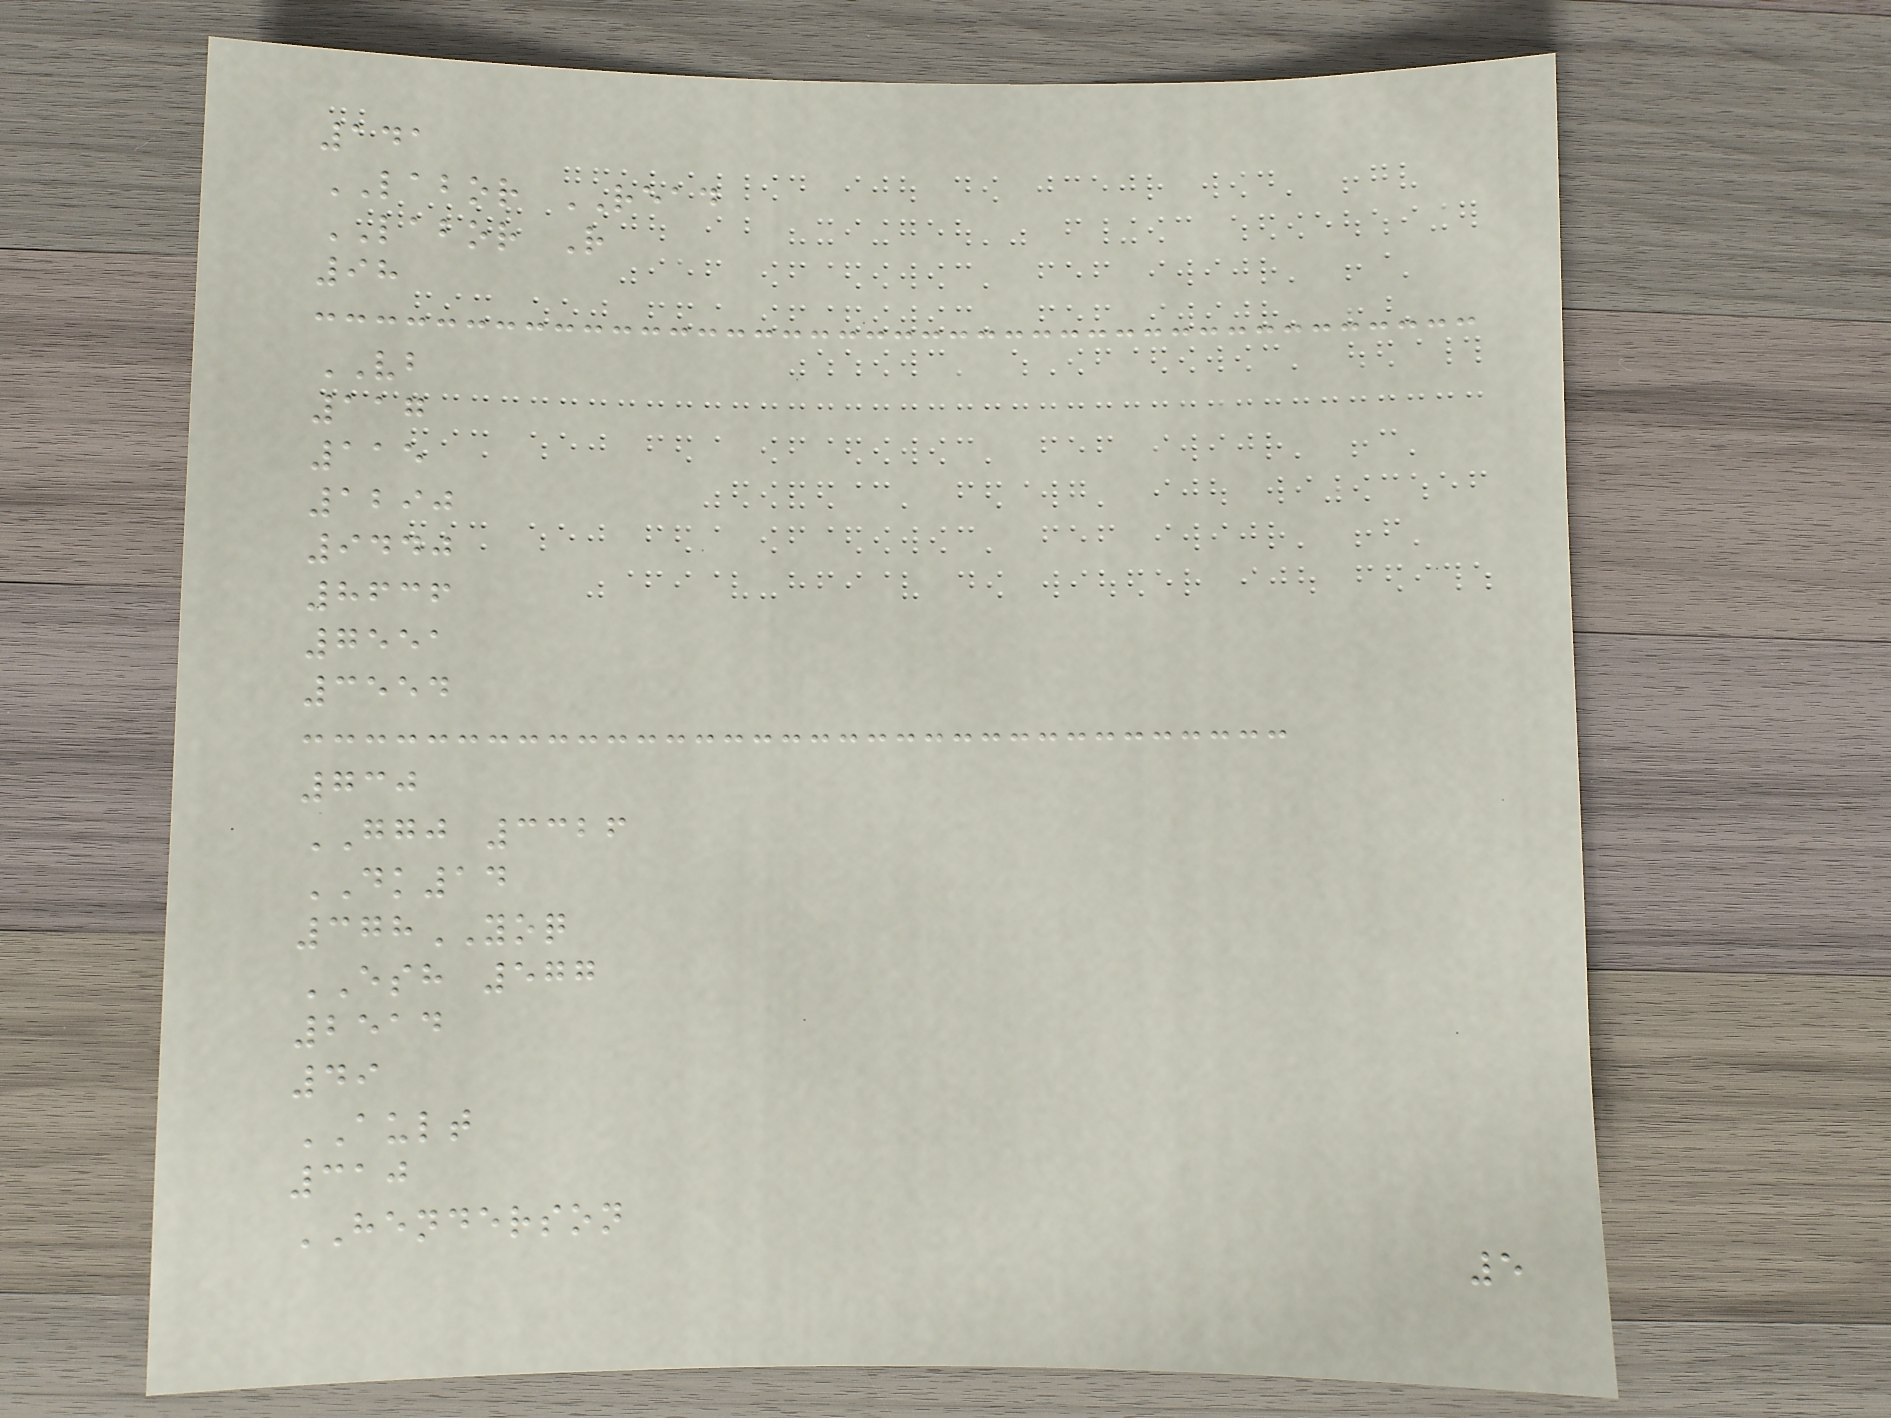141
LABOR READ
LABOR R
98
VB
117
115
1290
9440
8636
7551
3554
730
GGJ 3326
DK14
378YOQ
ESH 577
2514
49
AULT
310
HENDERSON
5
